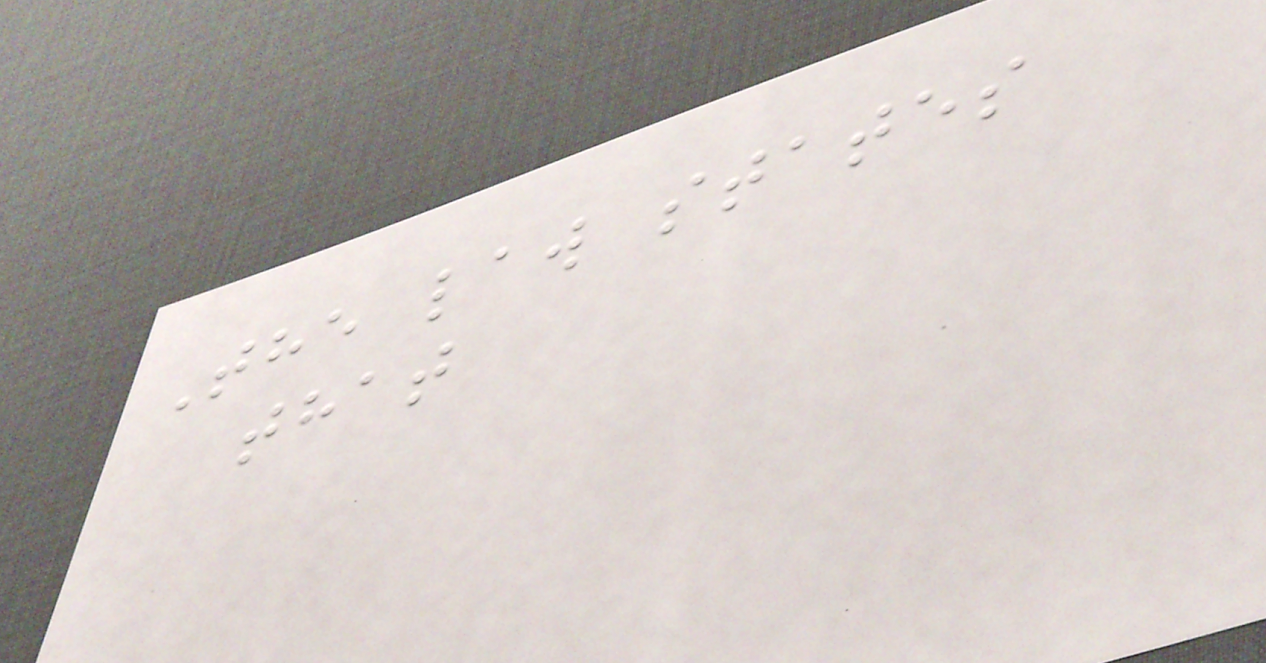The law states
that
